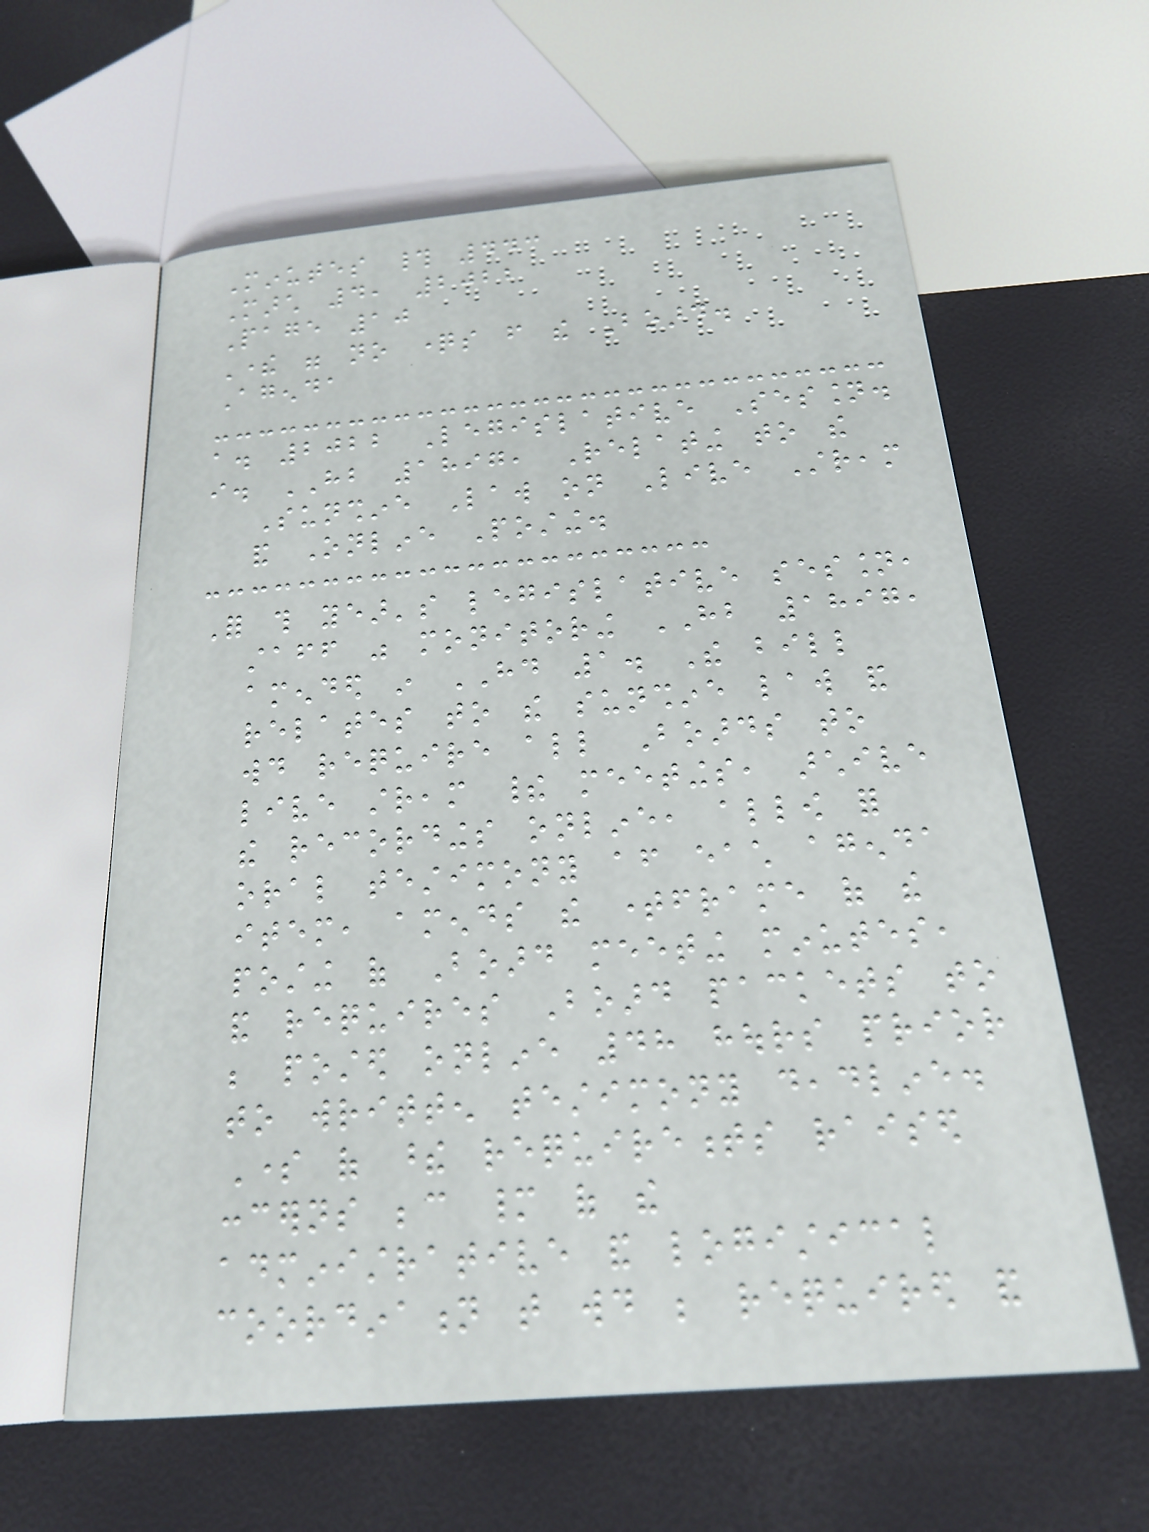Minutes # 443
March 4, 2022
Page 10
There were no questions from the Board.
Agenda
a. 2022 Legislative Session.
i. HB 1897, Relating to the
Sunshine Law on Live Stream
and Online Posting.
For this year's legislative session,
staff was monitoring HB 1897,
amended in HD 1. The bill
relates to the sunshine law and
would require all Boards to
live stream their meetings, archive
the recordings online, allow for
oral testimony after each agenda
item, amends the timeframe of the
posting of Board meeting minutes,
and requires Board packets to
be posted online 48 hours prior
to written testimony deadline.
Some of these requirements raised
concerns because many of the
administrative and logistical
coordination that would be required and
